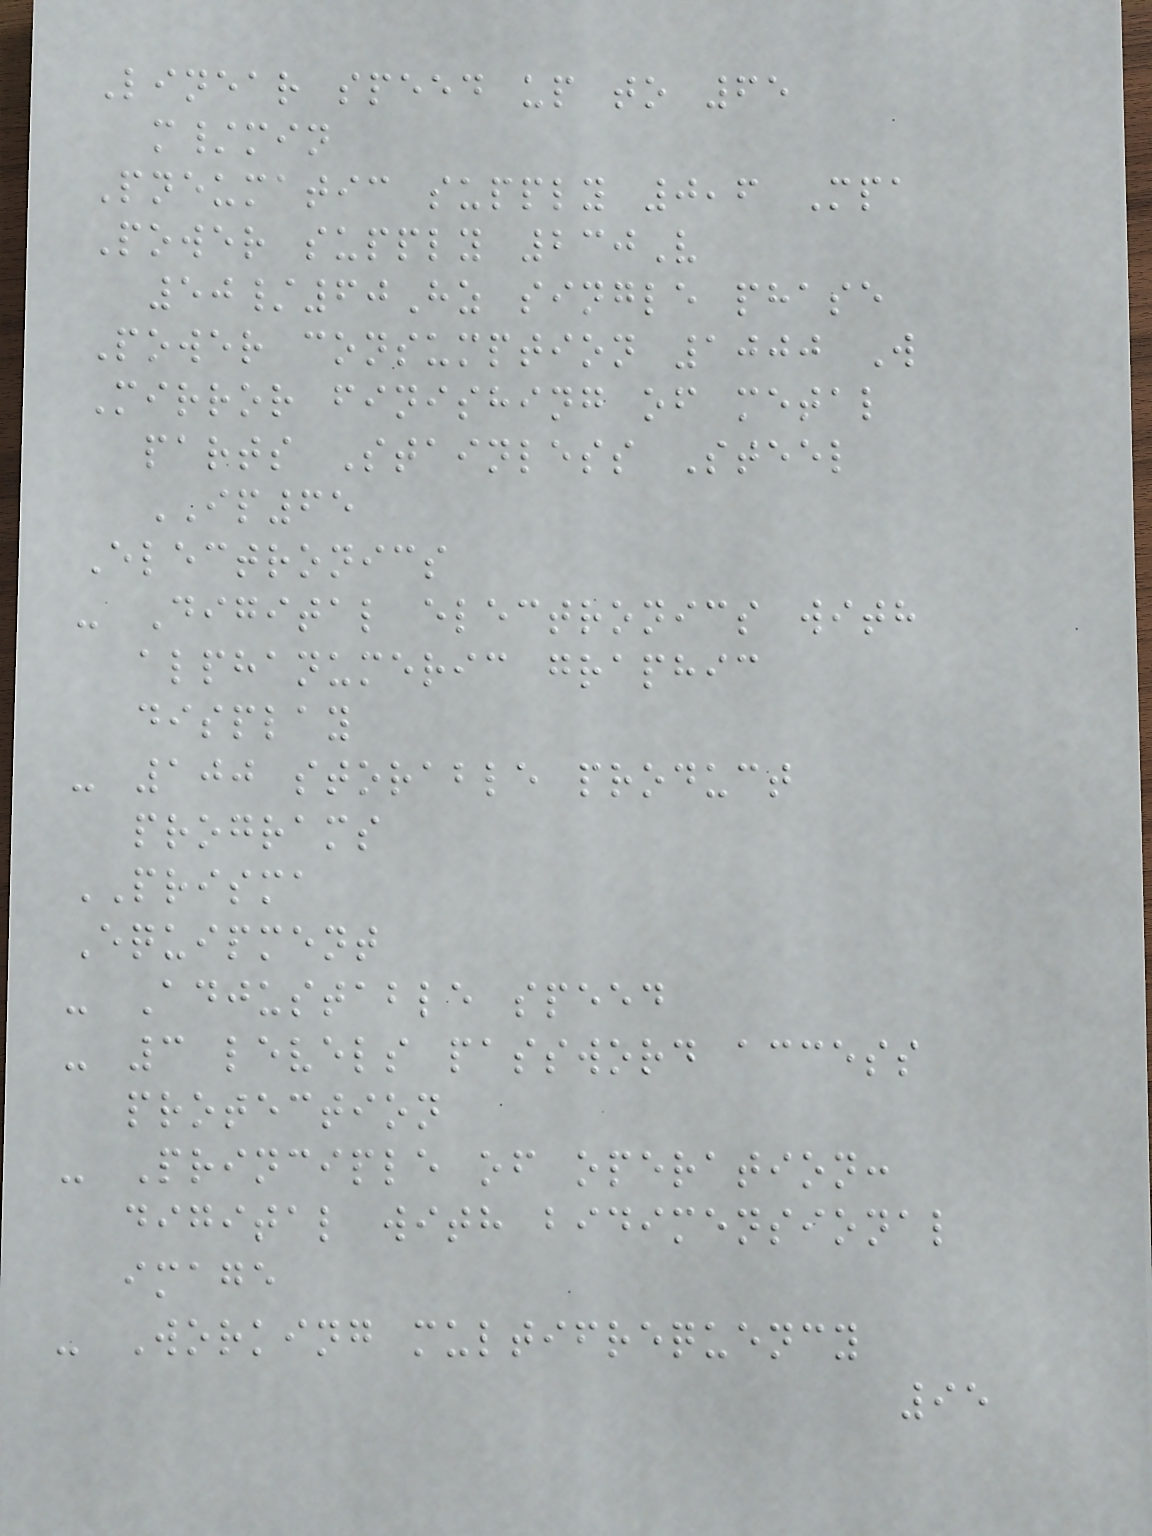Linear speed up to 65
m/min
Pneumatic supply 0,6 Mpa
Power supply 230V
50/60Hz single phase
Power consumption 1000 W
Mirror finishing of metal
parts Stainless Steel
IP65
Electronics
- Digital electronics with
alphanumeric graphic
display
- 100 storable product
programs
PRISMA
Equipment
- Adjustable speed
- 3 levels password access
protection
- Principle of operation:
digital with bidimensional
image
- Working multifrequency
95
